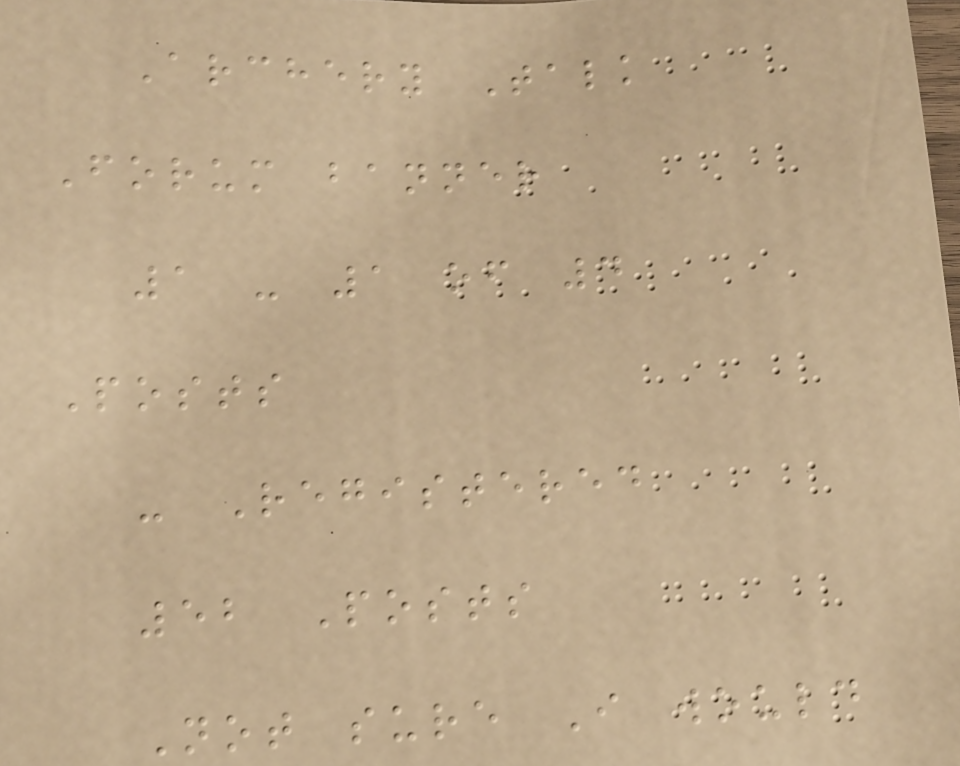Archery Talk
Forum banner
1 - 1 of 4
Posts
- Registered
52 Posts
Not sure I would
